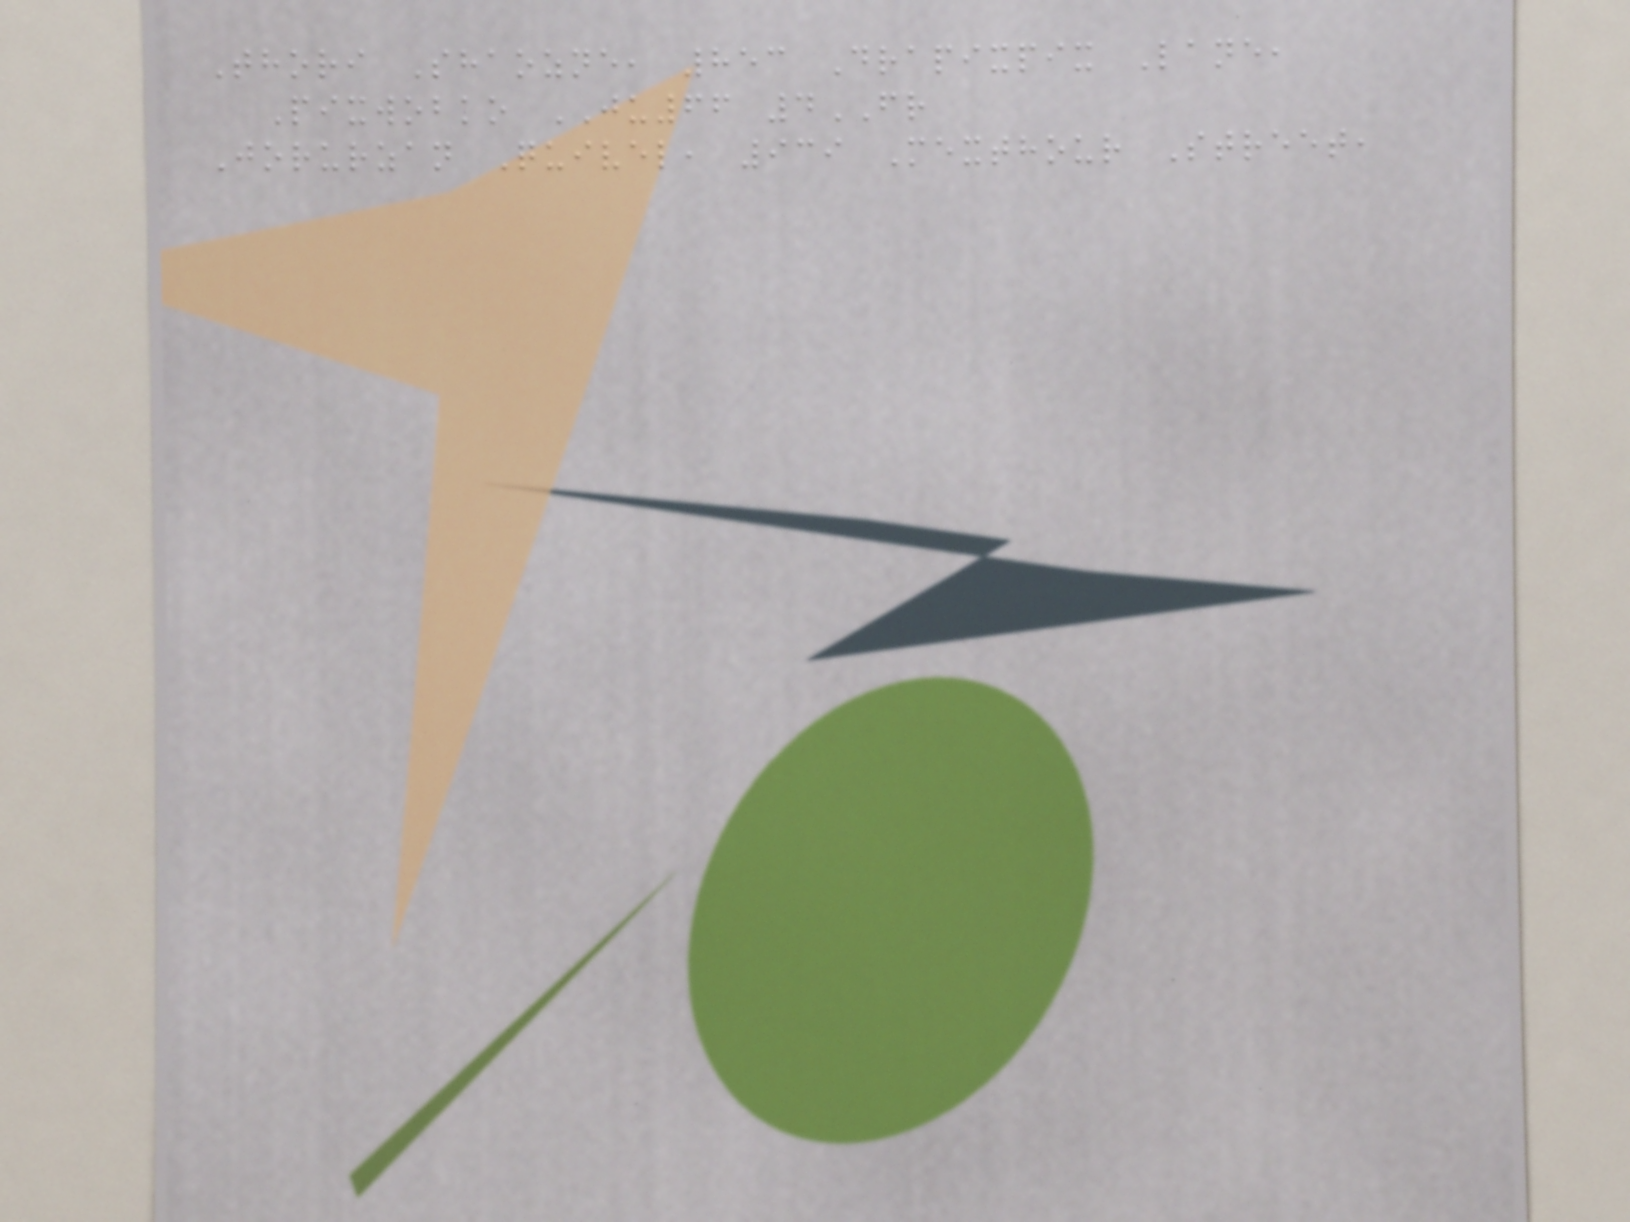Thori Shaozne, 853 Drapixpix Lane,
Pixwobko JU66 4FR
Jorurzan Quivel, 939 Mexthour Street,
